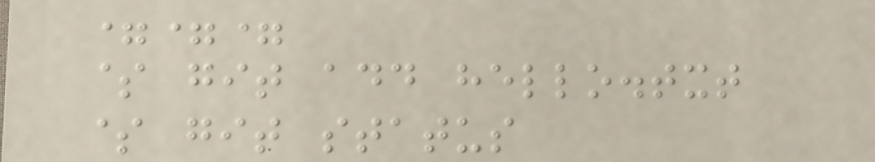===
$ git add hello.txt
$ git status
